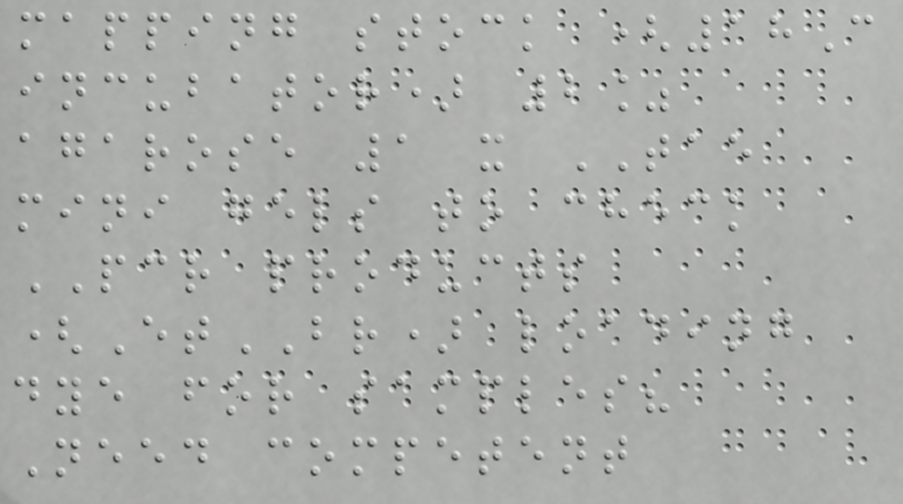mapping stock (18C
incubator) 2%
agarose 1 x TAE
mini gels to check
PCR products
(EtBR) loading
dye for samples?
Need competent
